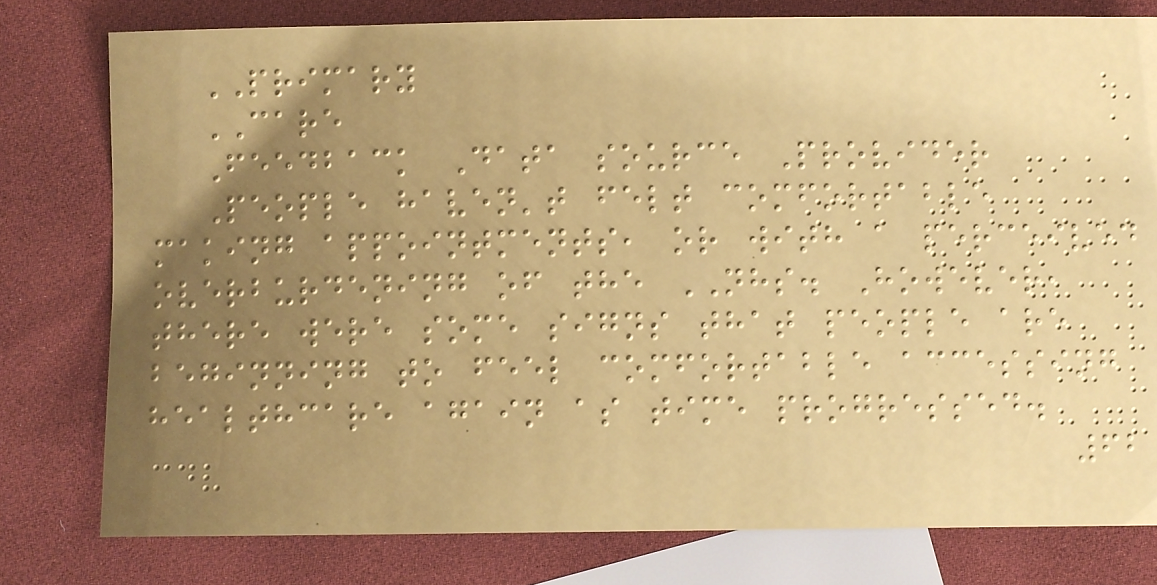PRIMARY
CARE
Feedback Data source Provider
People haven't felt comfortable
making appointments, or with a perceived
overburdening of the NHS. However,
there were some signs that people are
beginning to feel comfortable accessing
healthcare again as time progressed.
62
